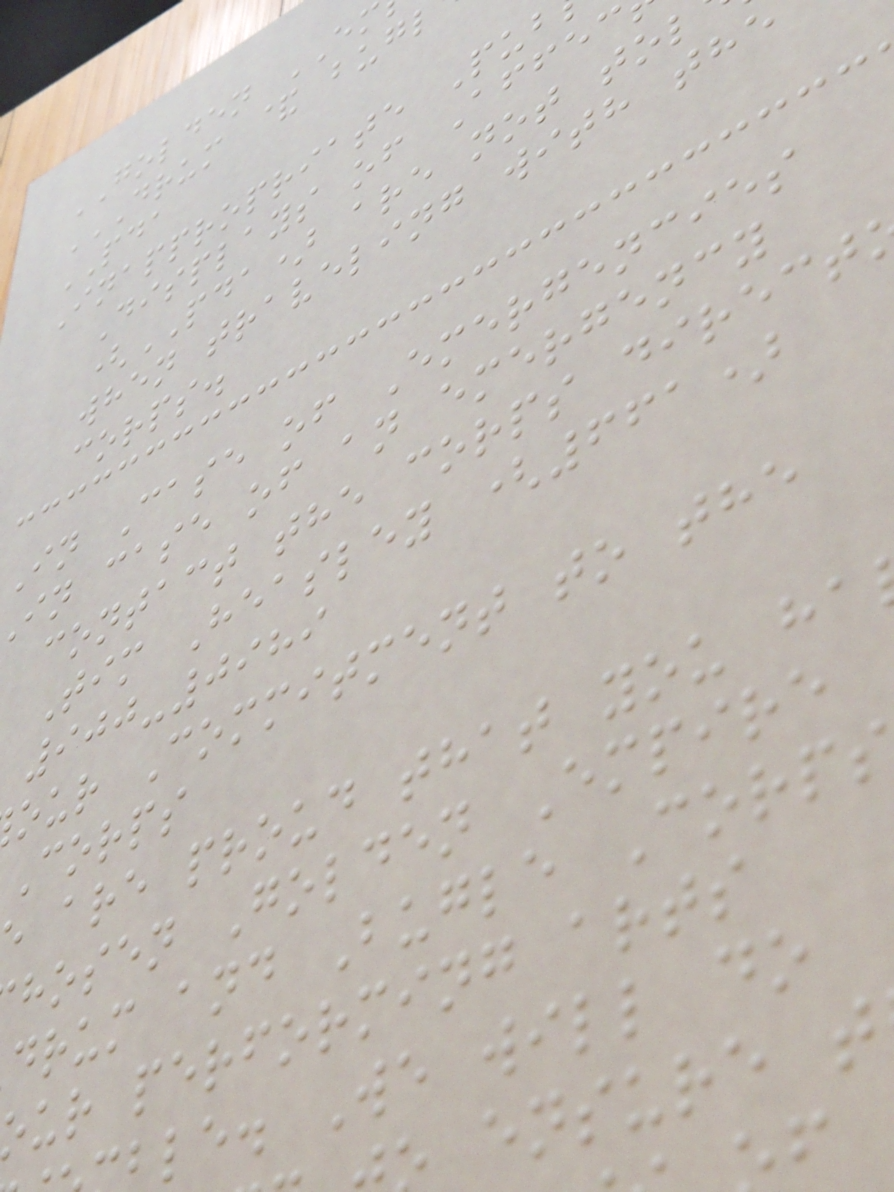GOLDEN
PDA
Inappropriate Pub
Displays of Affec
(PDA) are not tol
when traveling with the
corps.
In Case of Emergencies
in case of an emergency
contact the corps direct
Tim Heasley (661)
900-0989
our Commitment to the
Corps
are proud that you ha
hosen Golden Empire
drum and Bugle Corps
ur performing arts
le. We will do
ensure t
